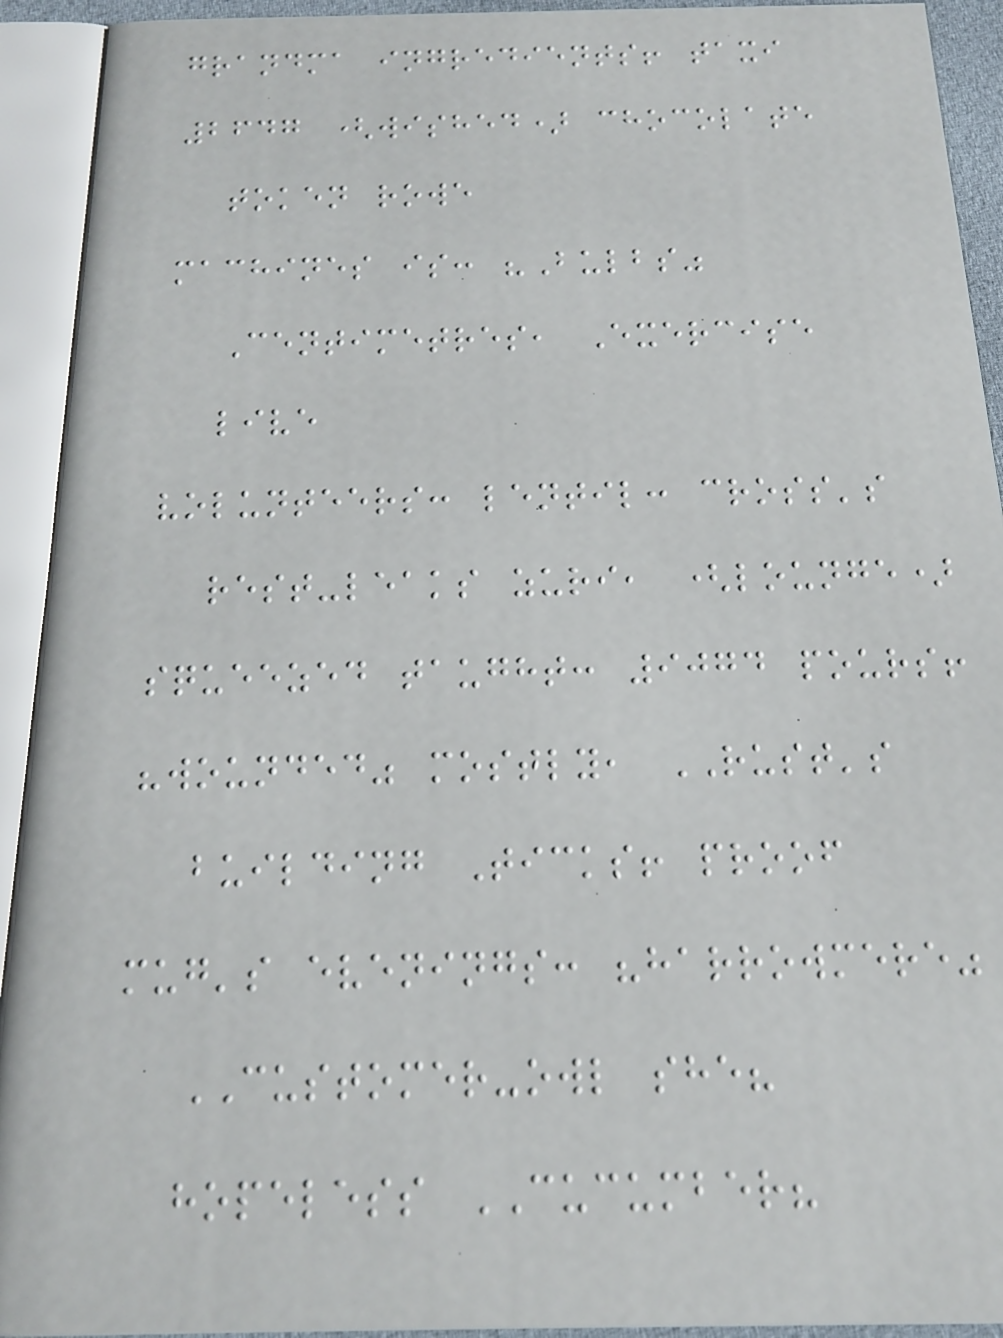grandma ingredients! taxi
2647 (wished) chocolate
token rowe
machines is: "Bulbs"
Centimetres, Exercise
live
volunteers: lentil: cross's
rest-leaks zuri, (lounge)
squeezed taught: 9074 pours!
"wounded" mostly, RUST's
building Ticks! proof
mug's evenings: "harrowmere"
CUSTOMER-owl she?
hopeless CUCUMBER?
